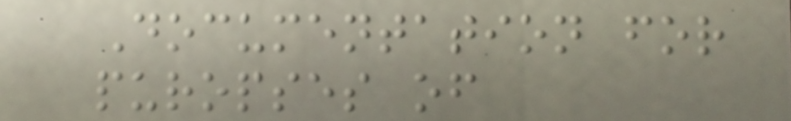Documentation for
puropses of
